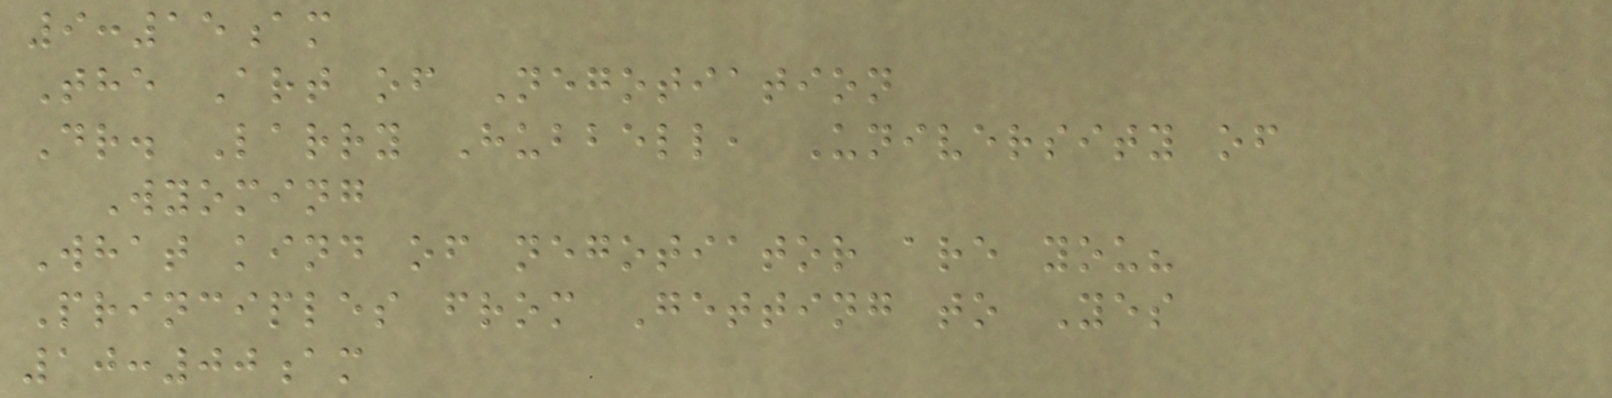9:15am
The Art of Negotiation
Dr. Larry Hubbell, University of
Wyoming
What kind of negotiator are you?
Principles from Getting to Yes
10:00am
